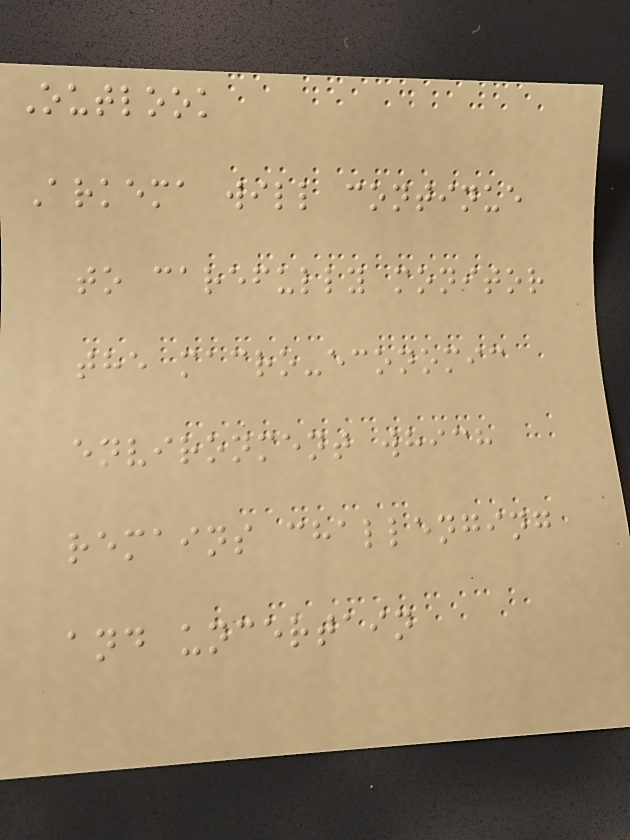Outlook
Arkema will continue
to carefully monitor
the macro-economic
environment which
remains challenging
and uncertain
